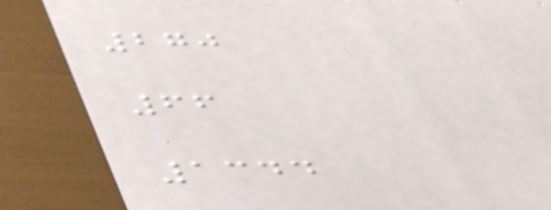270
66
1344
